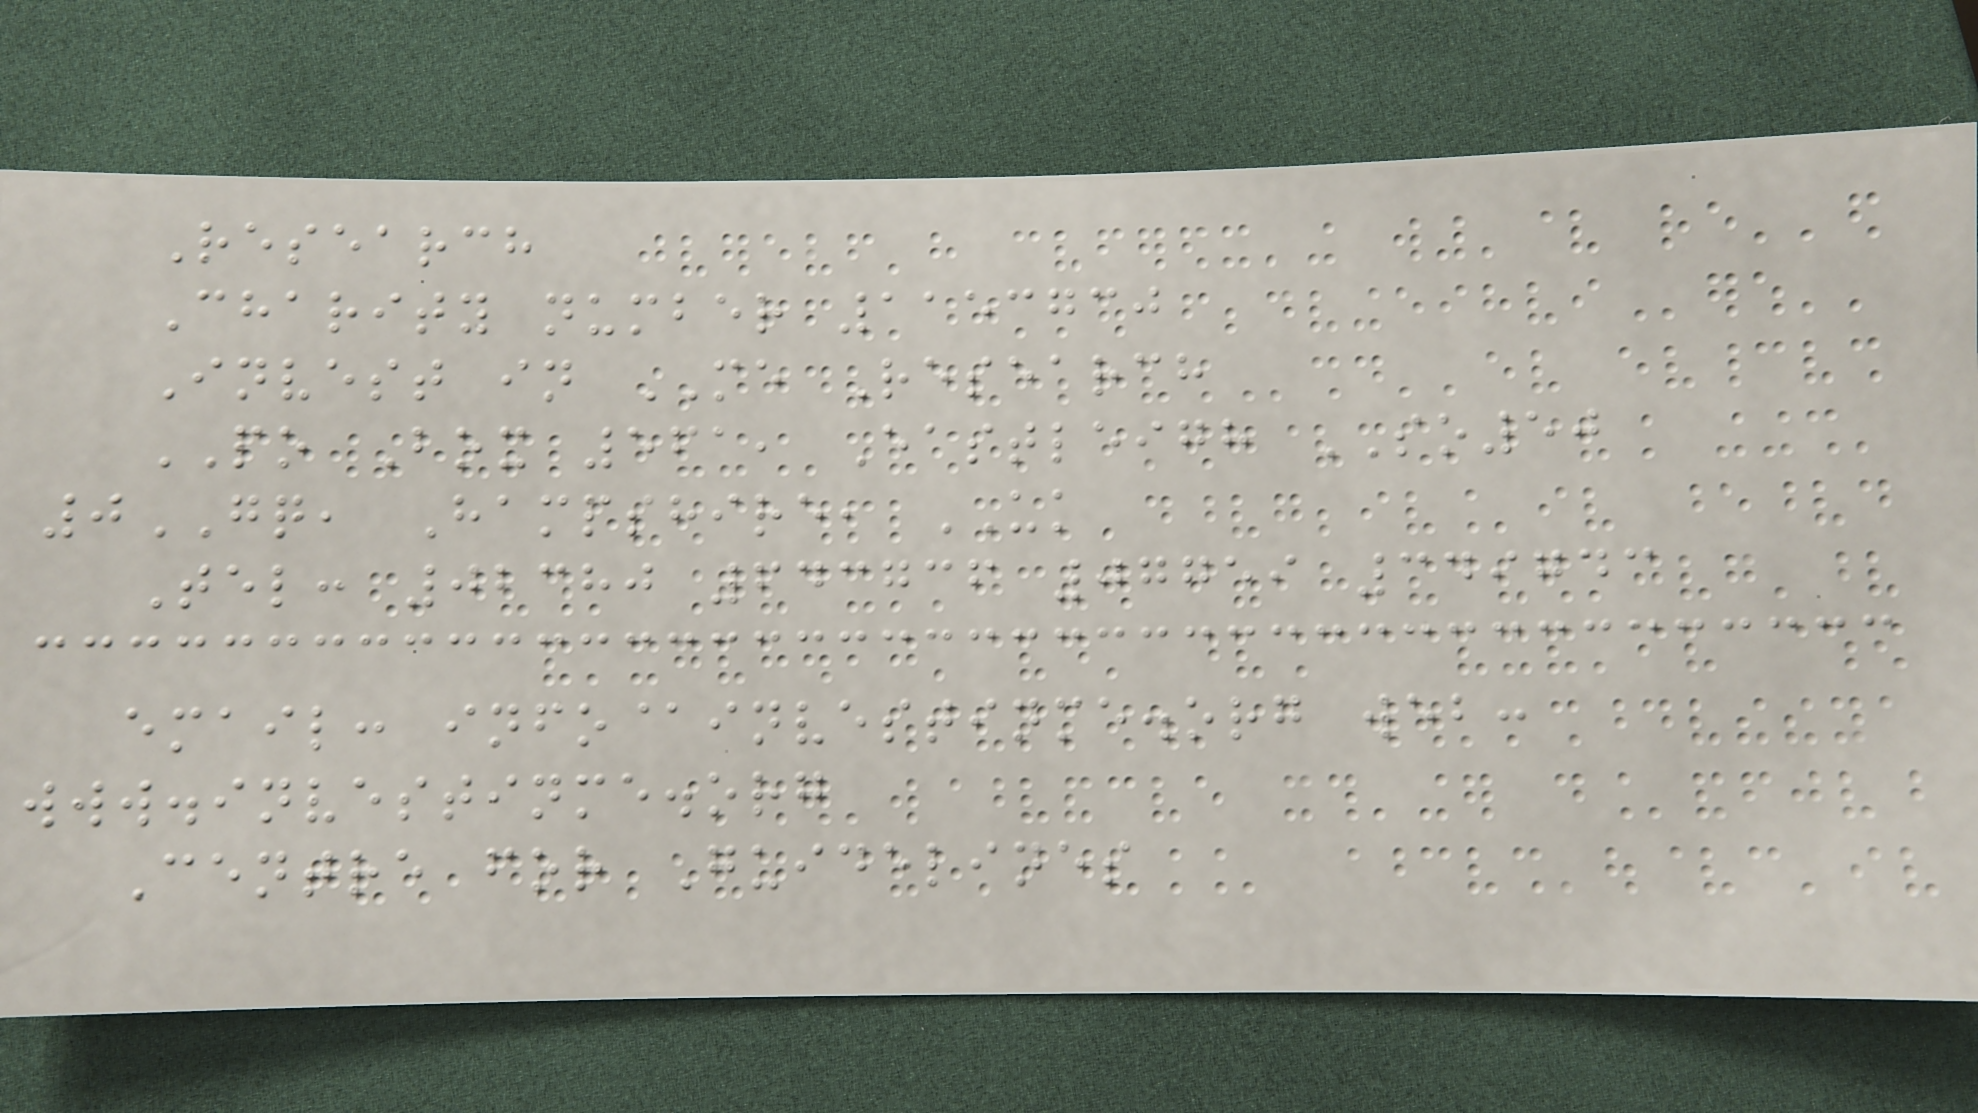Research
Charity number 1153730
Invest in ME Research
PO Box 561, Eastleigh SO50
0GQ, Hampshire, UK
Tel: 02380 643736 07759 349743
email: info@investinme.org web:
www.investinme.org
Centre for Guidelines
